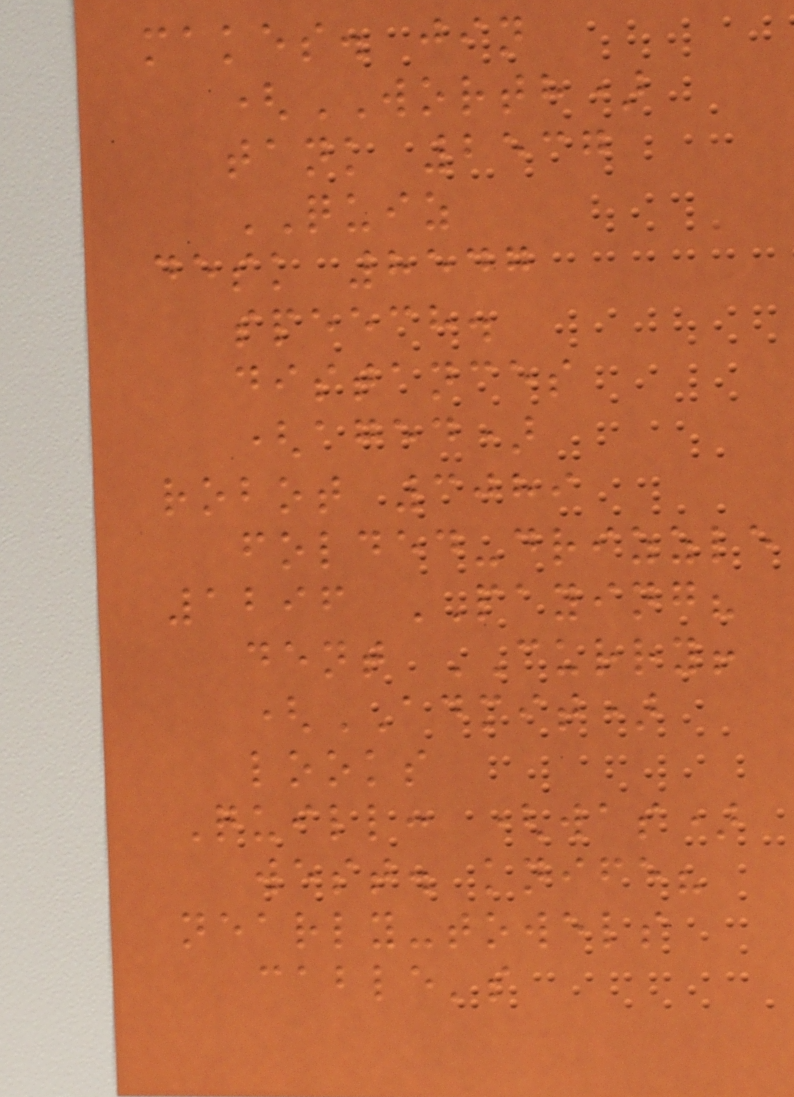makes. jin
(WORTH)
tank 2537
QUIZ
desk 8547
speech.
distances
(aged)
robot 3089
folded-drizzle
1296 PAYING?
dent CURRY!
(ADMIT)
looks
Quill: (was)
west. knife?
nearly-towels
cable's
